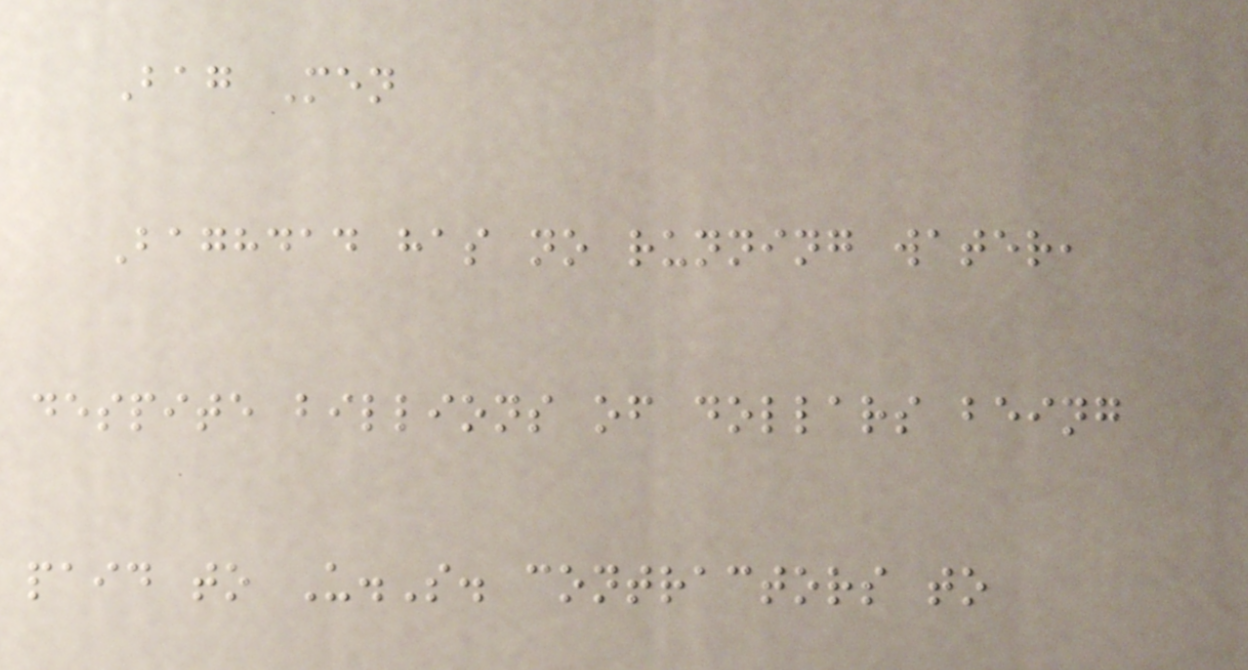Bag Men
Baghdad has no running water,
despite billions of dollars being
paid to U.S. contractors to
